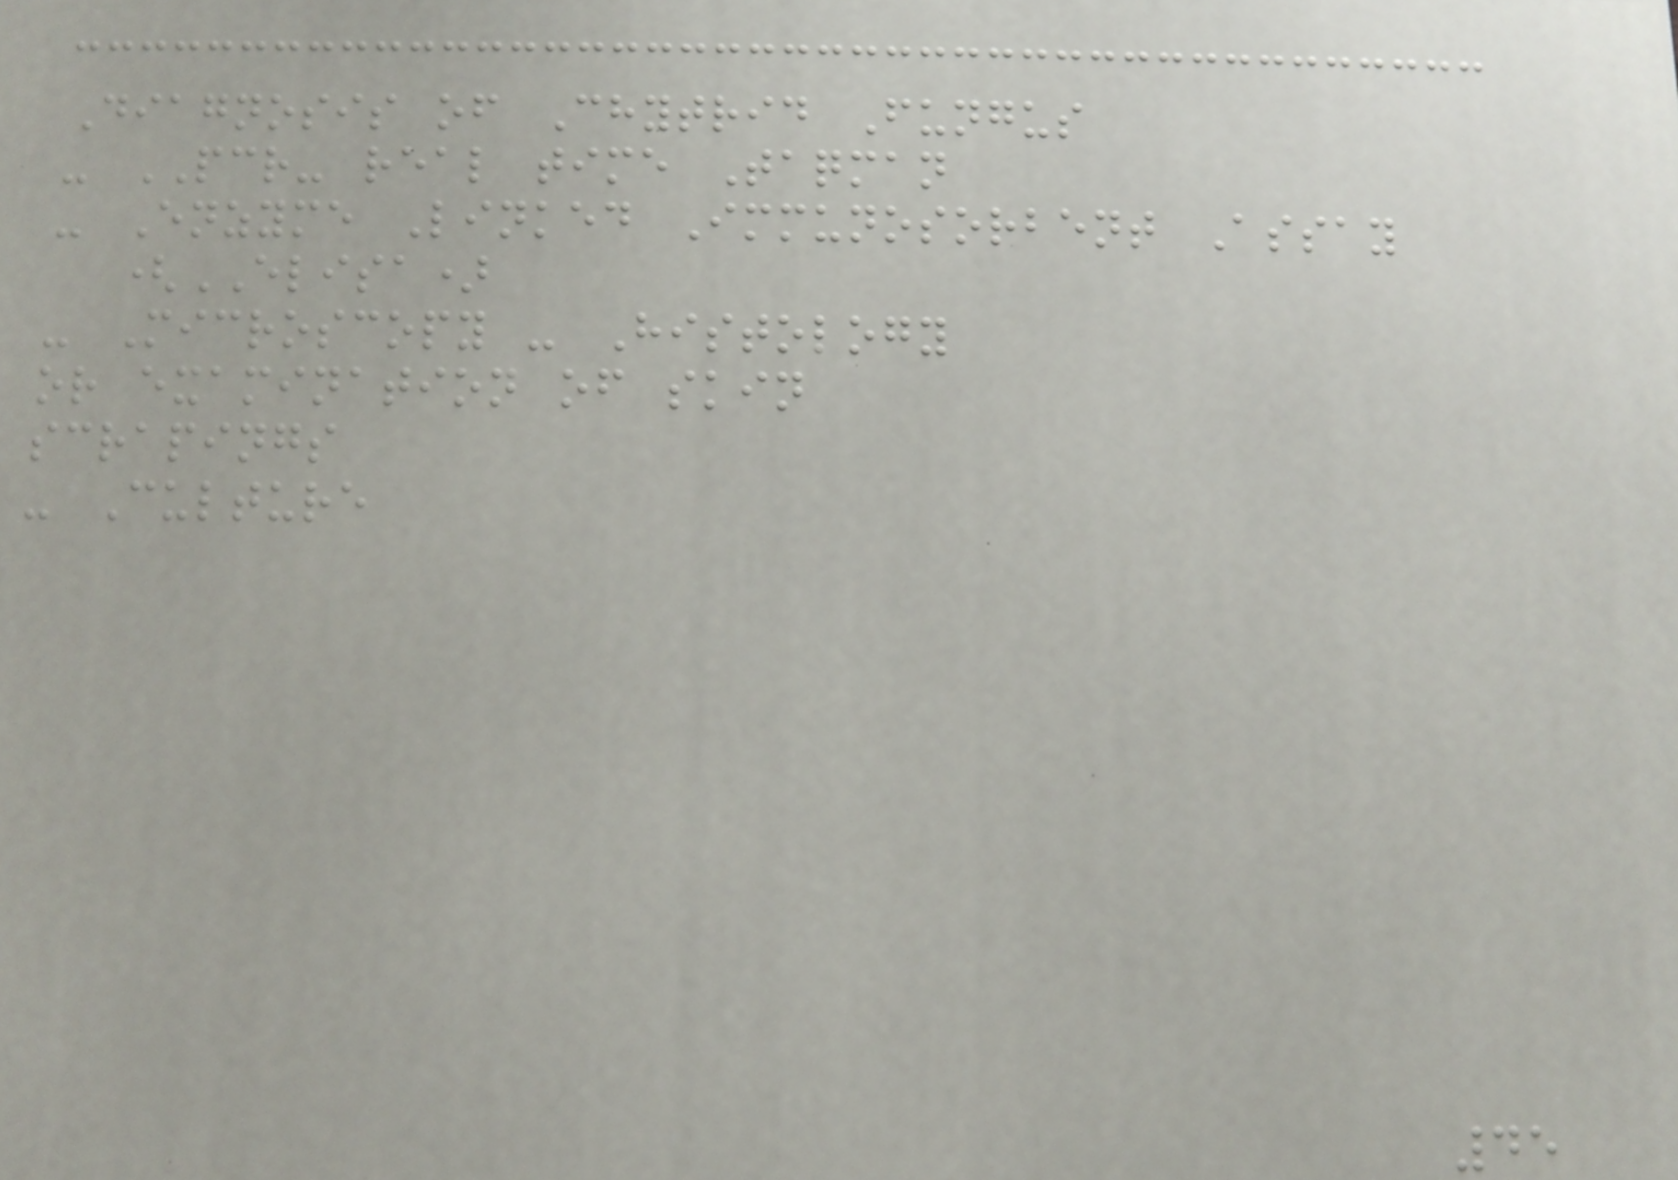Diagnosis of Chytrid Fungus
- PCR- real time Taqman
- Enzyme Linked Immunosorbent Assay
(ELISA)
- Microscopy - Histology
or examination of skin
scrapings
- Culture
45
